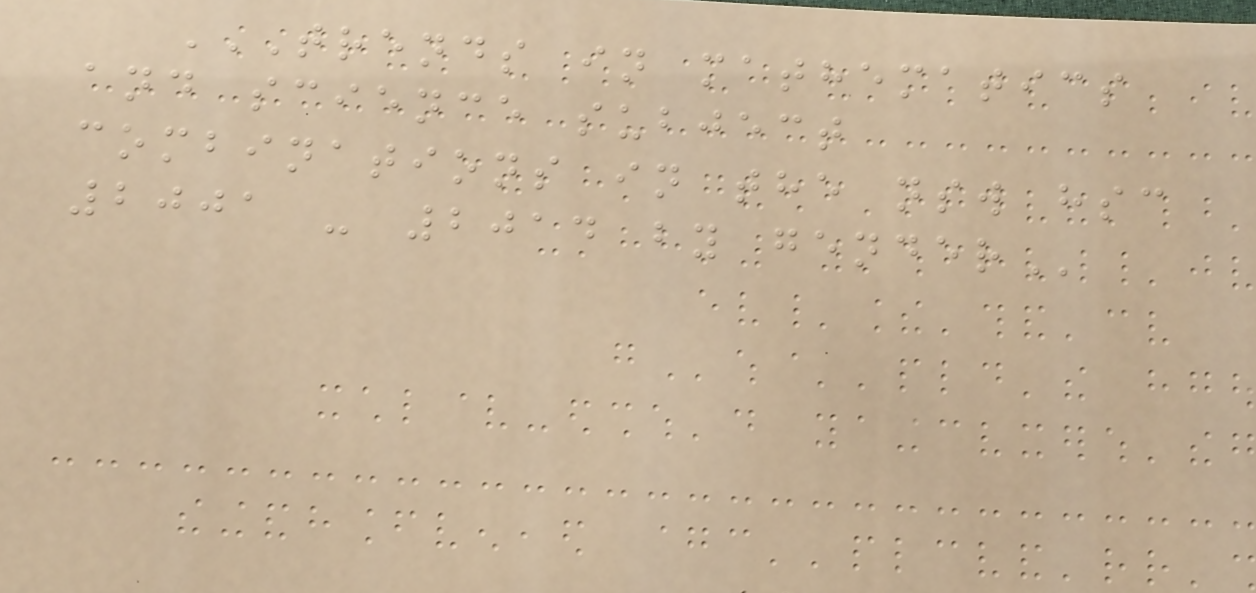TRENDS IN MATHEMATICS
AND SCIENCE SUBJECT
COMBINATIONS IN THE NSW HSC
2001 - 2014 BY GENDER
